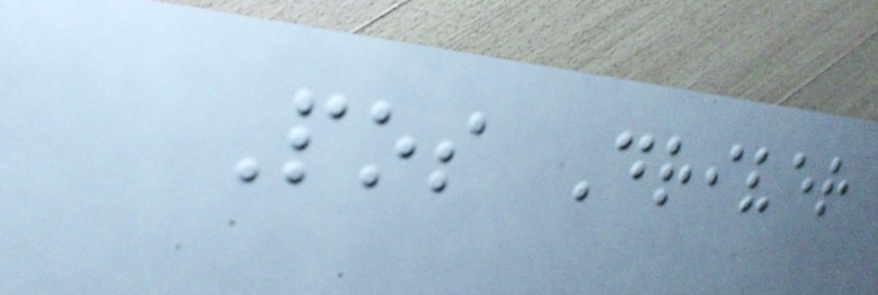Pos Driver
